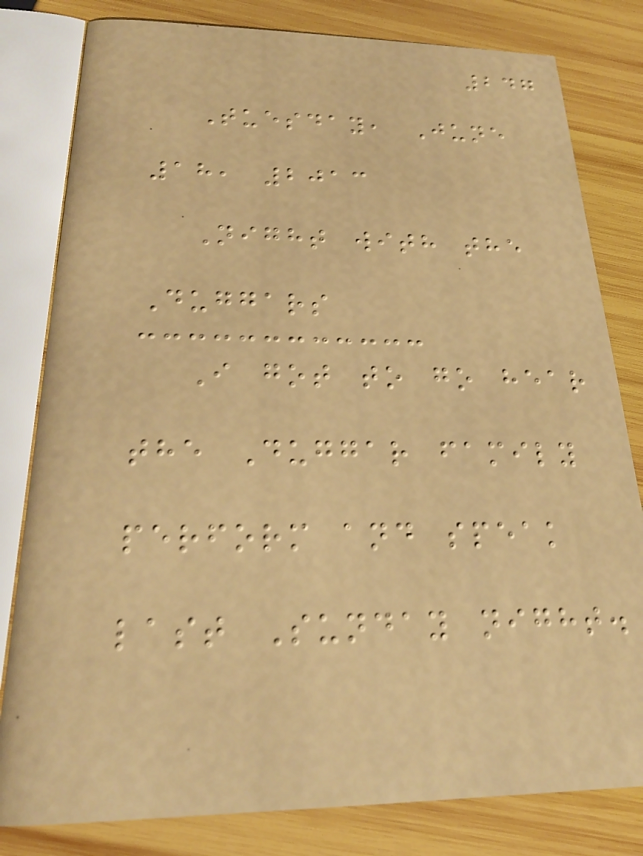247
Tuesday, June
18, 2013
Night with the
Duggars
I got to go hear
the Duggar family
perform and speak
last Sunday night.
